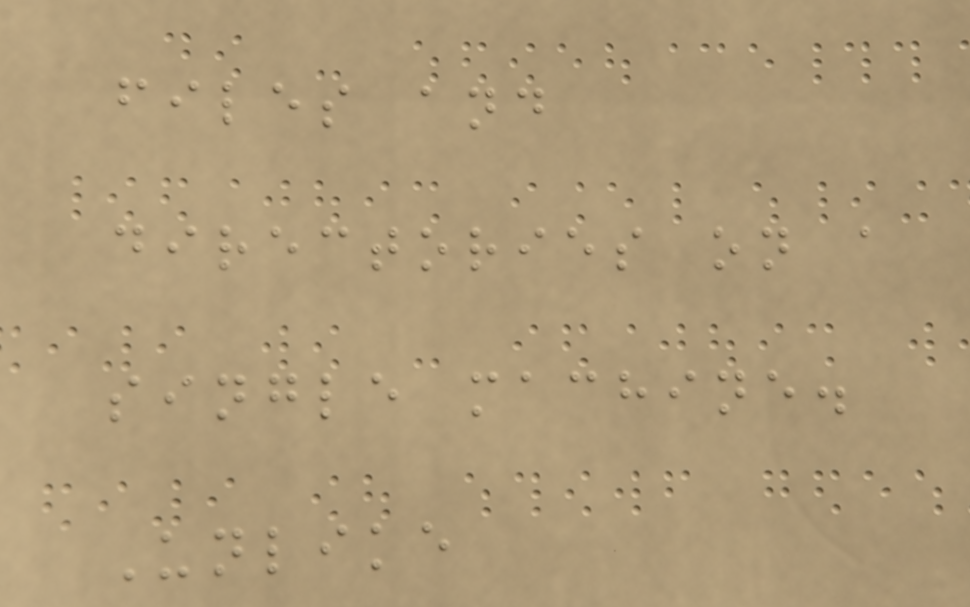files and
directories on a
single machine.
Unlike
